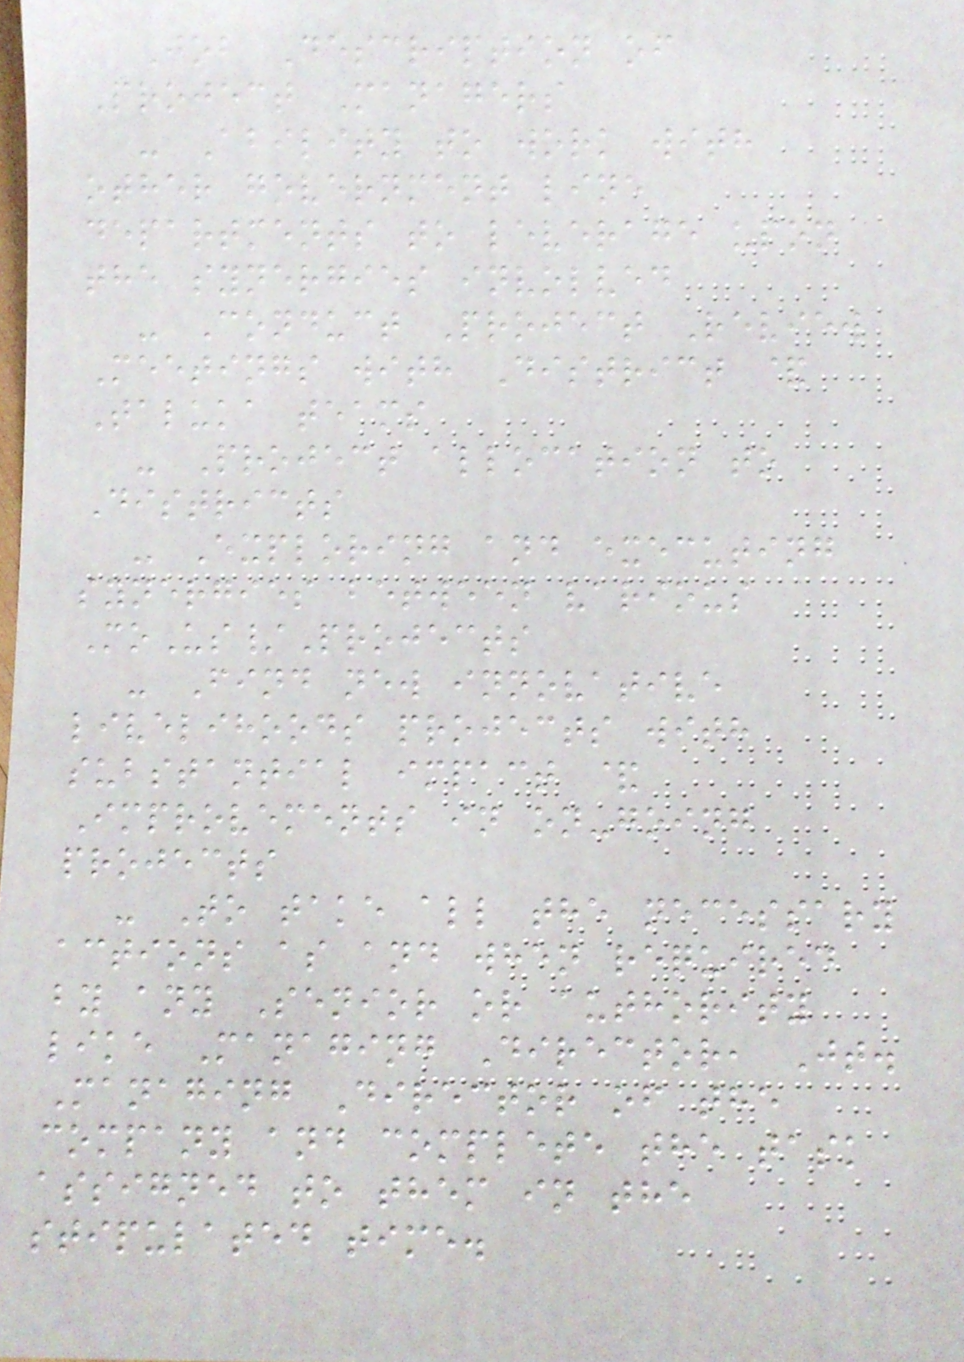Job Description of
Project Managers
- Ability to work with
other government line
departments to leverage upon
the synergies involved
- Conduct Project Review
Meetings with District &
Taluka teams
- Project allocation to
Districts
- Exploring and executing
synergies between various
MoUs/Projects
- Find new innovative
livelihoods projects with
substantial impact &
Improvements in on-going
projects
- To take all the necessary
actions as and when required
by any Senior or authority
like Managing Director, Jt.
Managing Director of the
company and complete the task
assigned to them in the
stipulated time.
